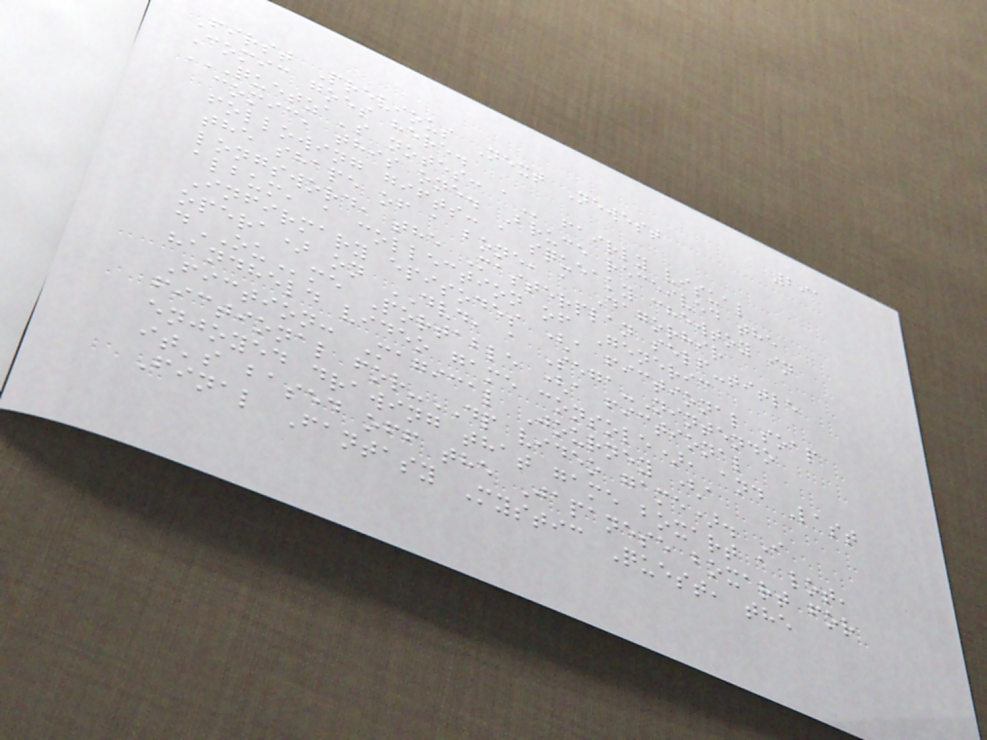291
First Previous Next Newest
Comic goes here.
QUETZA'S NOTES: A fairly visual
comic, this one. Bruce received the
following gifts: a squeaky chewtoy in
the shape of a bone, a Dagorhir
longsword, the Masterplan self-title
album, a collection of Generic
Infirmary episodes (a fictional soap
opera) on DVD, a Sega-Nintendo
dOUme Portable (a fictional
handheld video game console), and Last
Fiction: Magical Journey (a
fictional for-DP video game). I
enjoyed drawing that game boxart a lot,
it's based off the Japanese boxart for
Final Fantasy Mystic Quest, the
